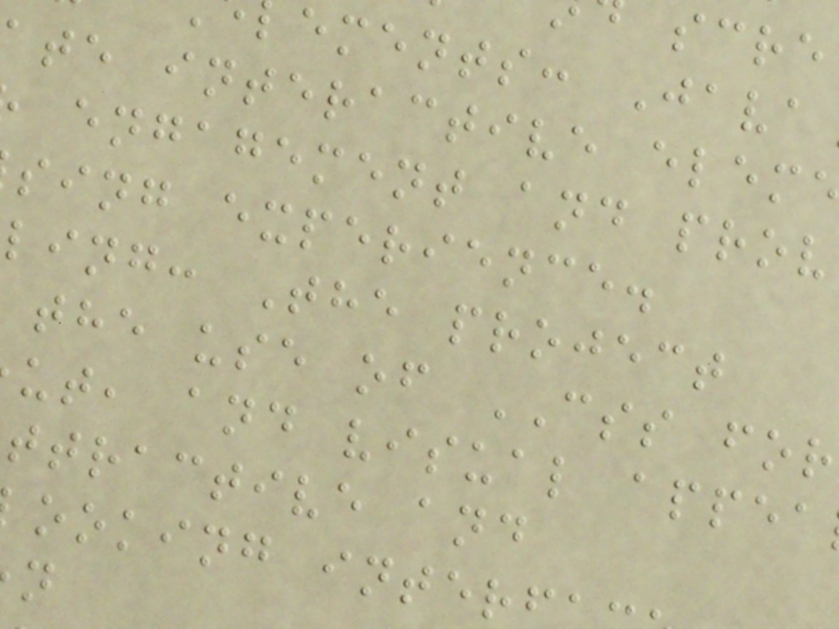ements: Java
te interactive elem
engagement and prov
sing experience.
ling: The project
the use of CSS for
ut, and visual appea
ttractive and
ooking inter
